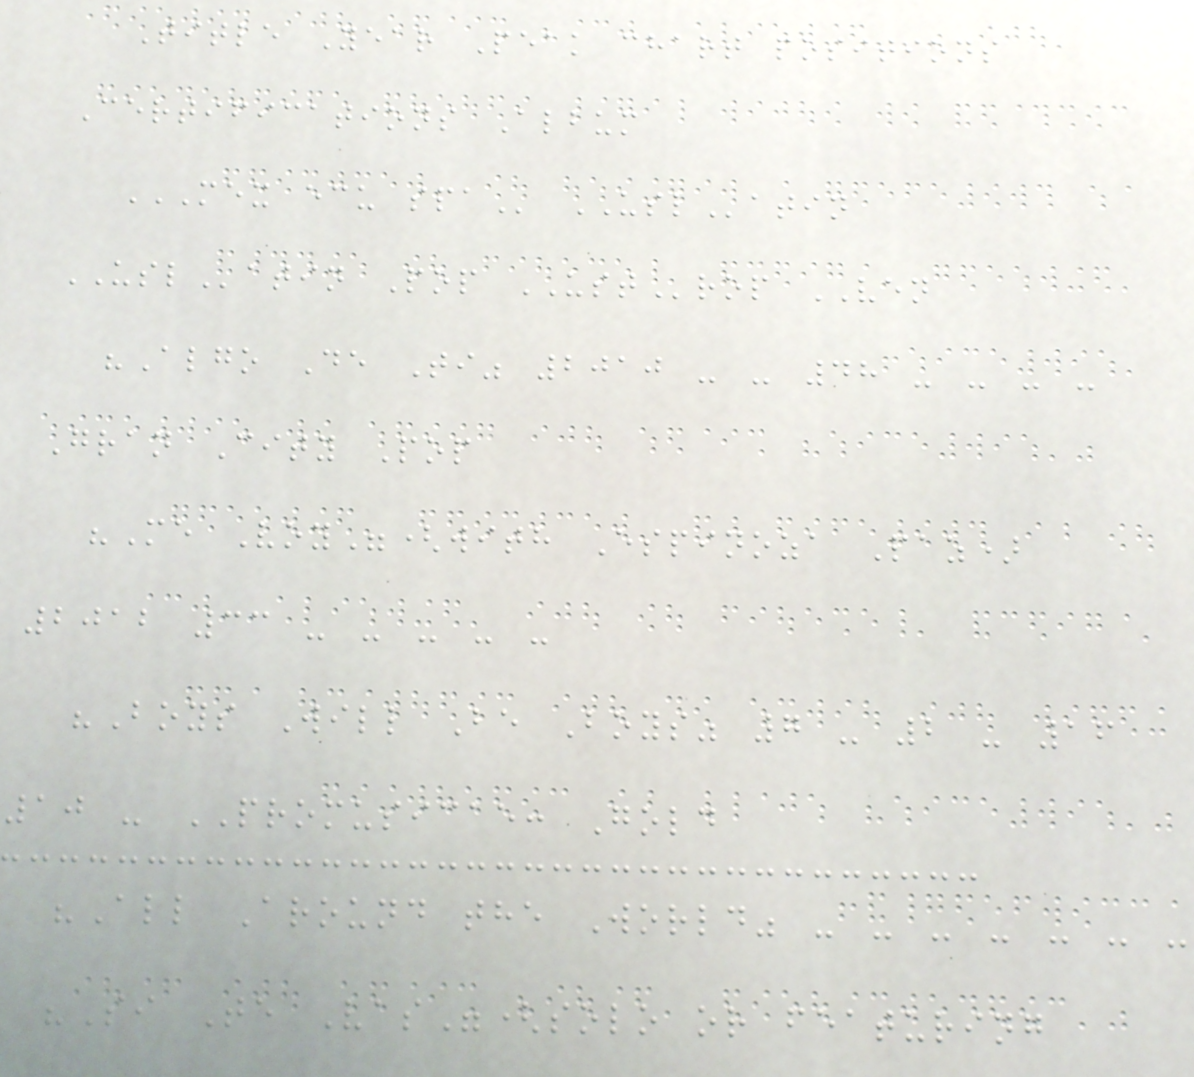Title Year Peak chart positions
Certifications Album
MEX ECU SPA USLatin
USLatin Pop USTrop VEN
"Algo De Ti" 2010 - - 48 - - - -
Gran City Pop
"Me Voy"(with Espinoza Paz)
2012 33 - - - - -
"Boys Will Be Boys" 7 - 2 - 16
10 - PROMUSICAE: Gold
"All Around the World" - - - - - - -
"Si Te Vas"(solo or featuring
